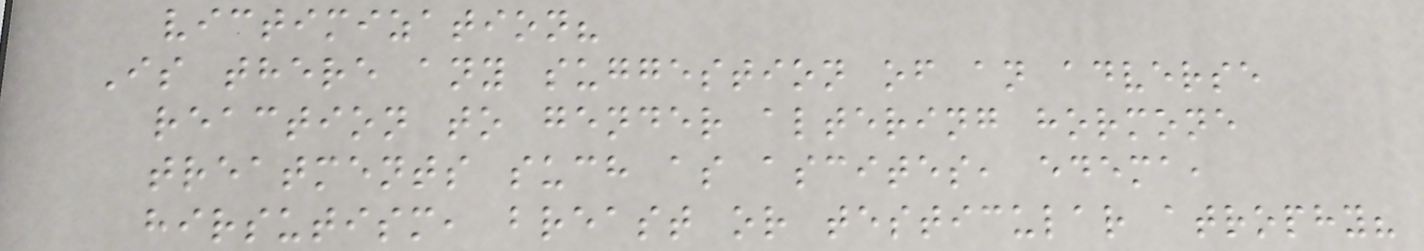victimization?
Is there any suggestion of an adverse
reaction to gender altering hormone
treatments such as ascites, edema,
hirsutism, breast or testicular atrophy?
